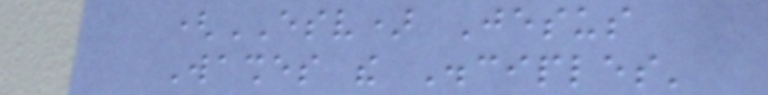(ESV) Jesus
Washes the Disciples'
